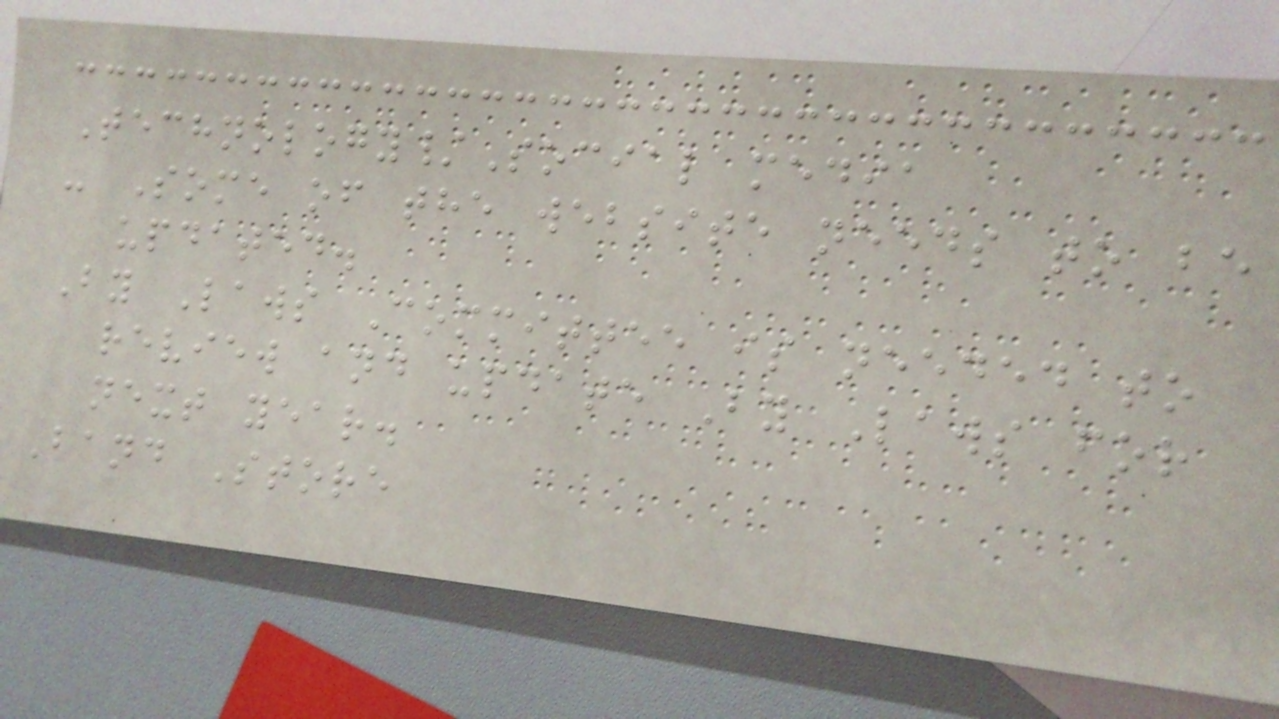Technology/Social media
- Some of the website needs to be
updated.
By Laws Committee is needed to
review and update By Laws for
next year.
Band Store
